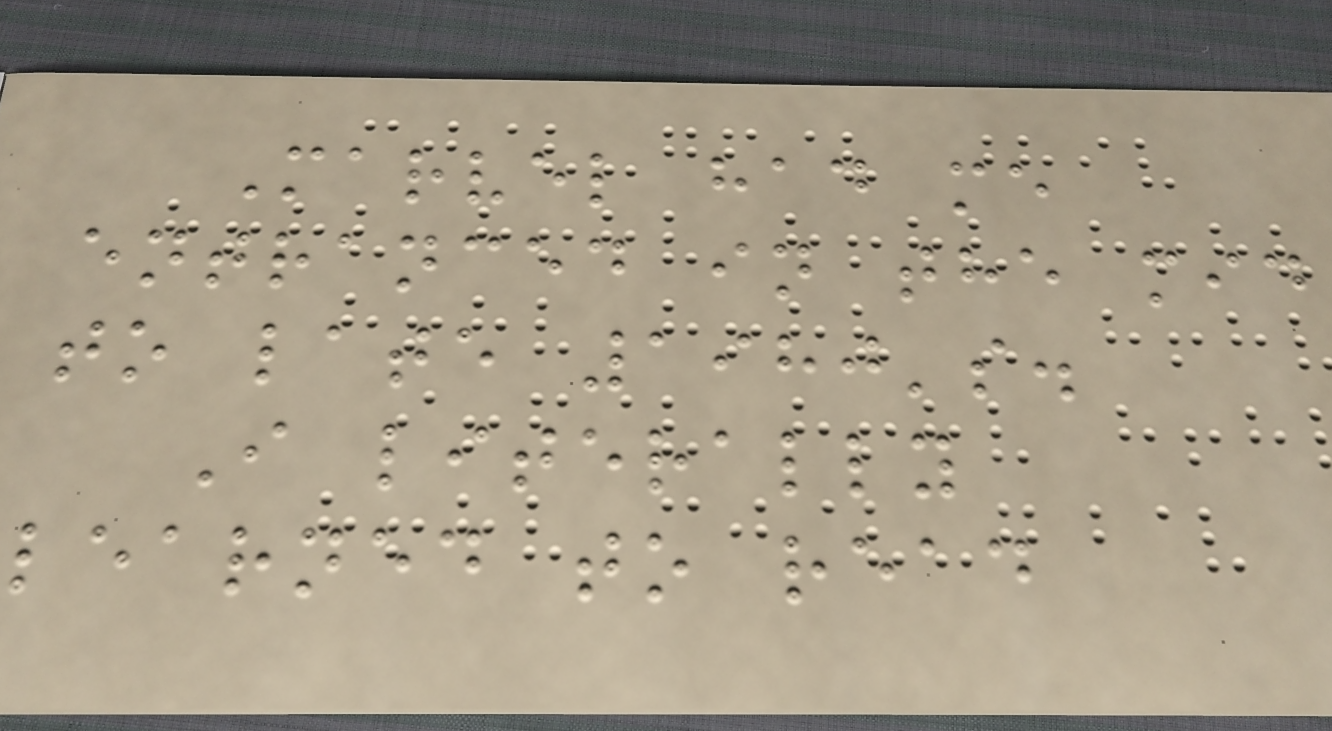Marvel had me
entranced in the mid
to late 1980's.
I literally
learned to read
